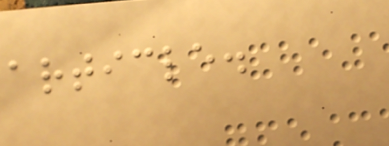article.
